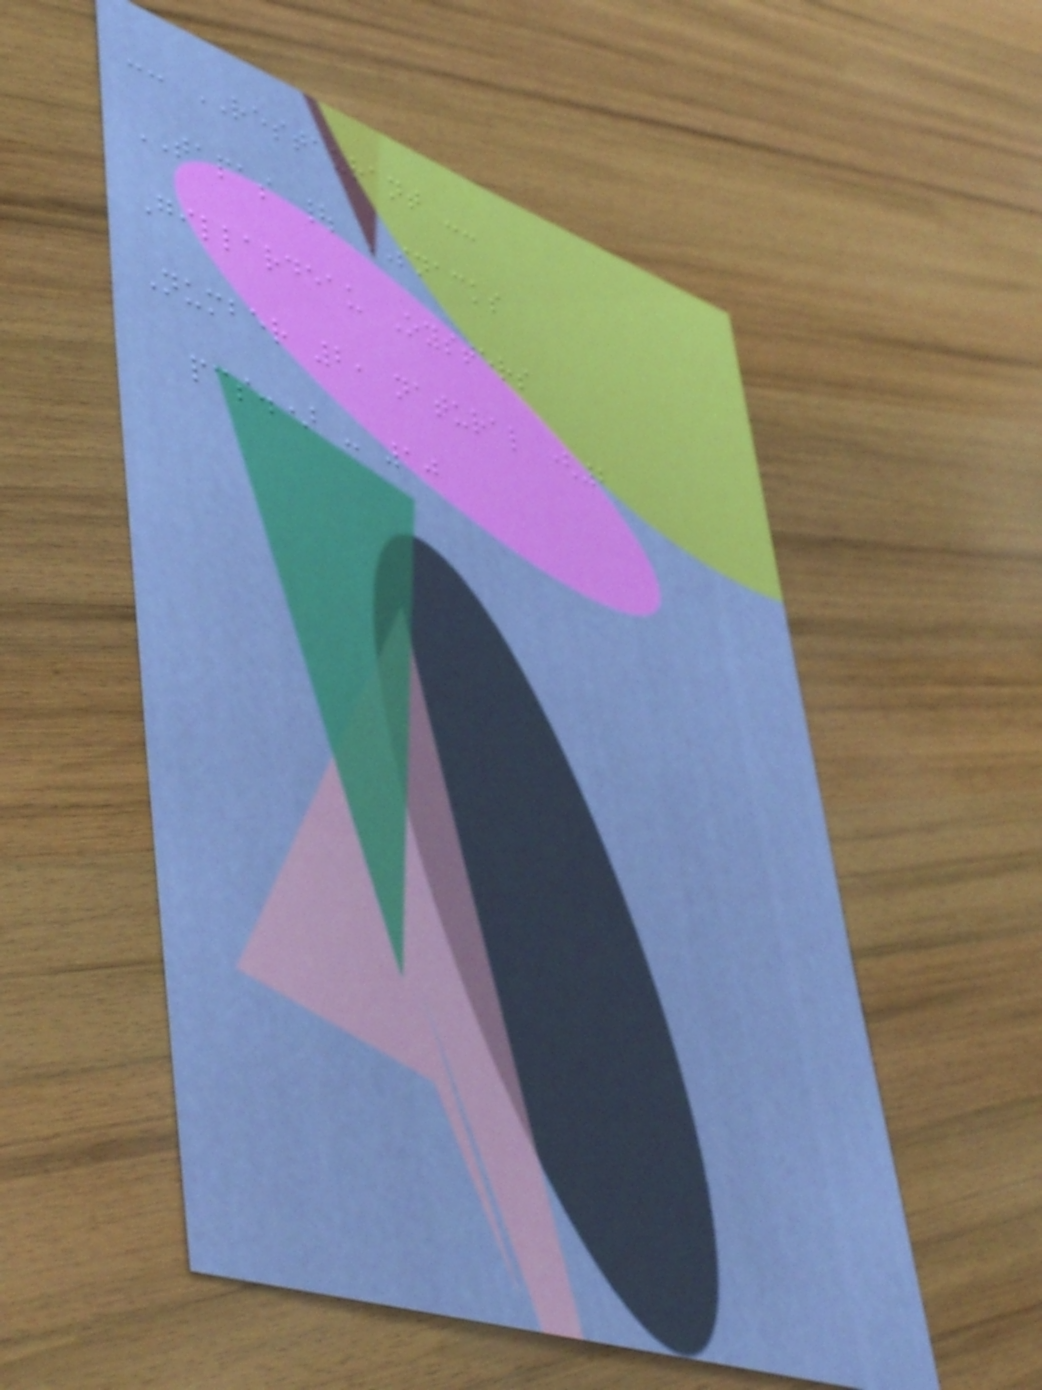-- RESTAURANT --
TAPAS | SNACKS
Gillardeau Oysters
Number 2, natural (2
pcs.) - 10
